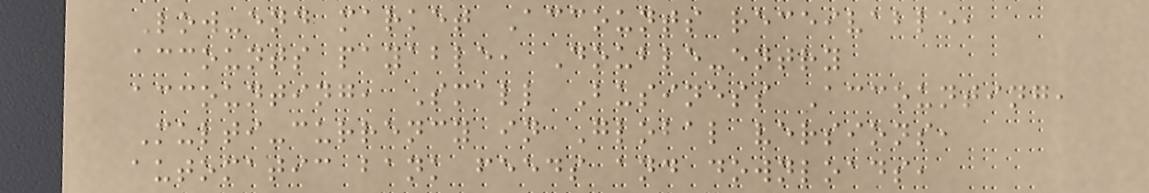Low-end market Accounts receivable,
accounts payable, Double-entry
accounting, Small Business Accounting,
Multi-currency in Global versions,
automatic bank feeds and downloads,
